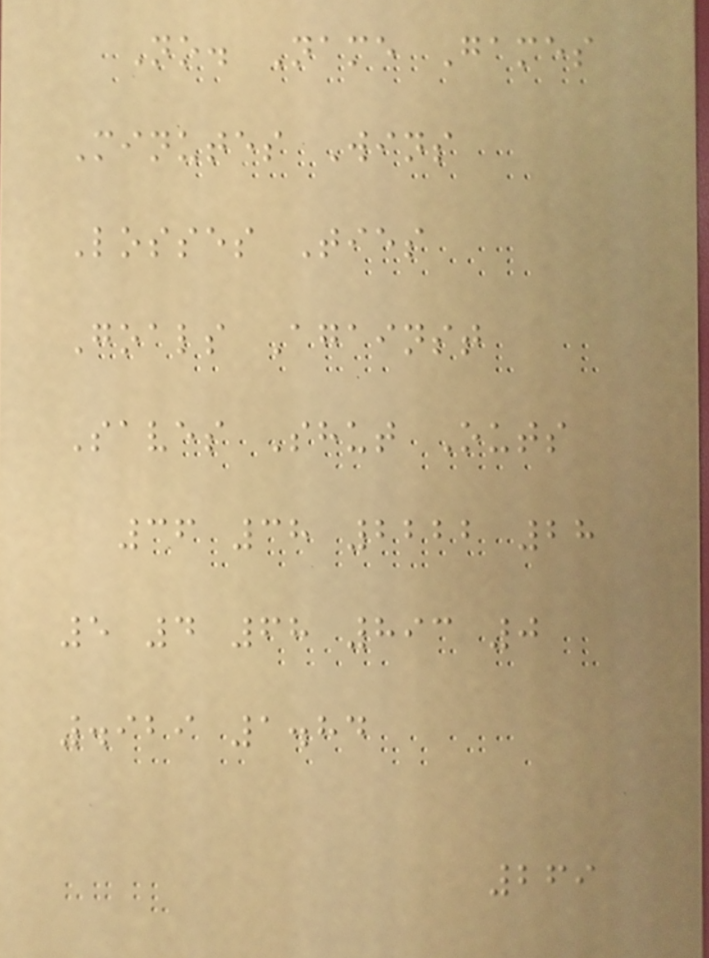No. Name Games
Minutes Wins
Losses Ties
Goals Against
Saves Shut Outs
36 38 2222 28
5 4 68 893 0
.929 1.84
269
